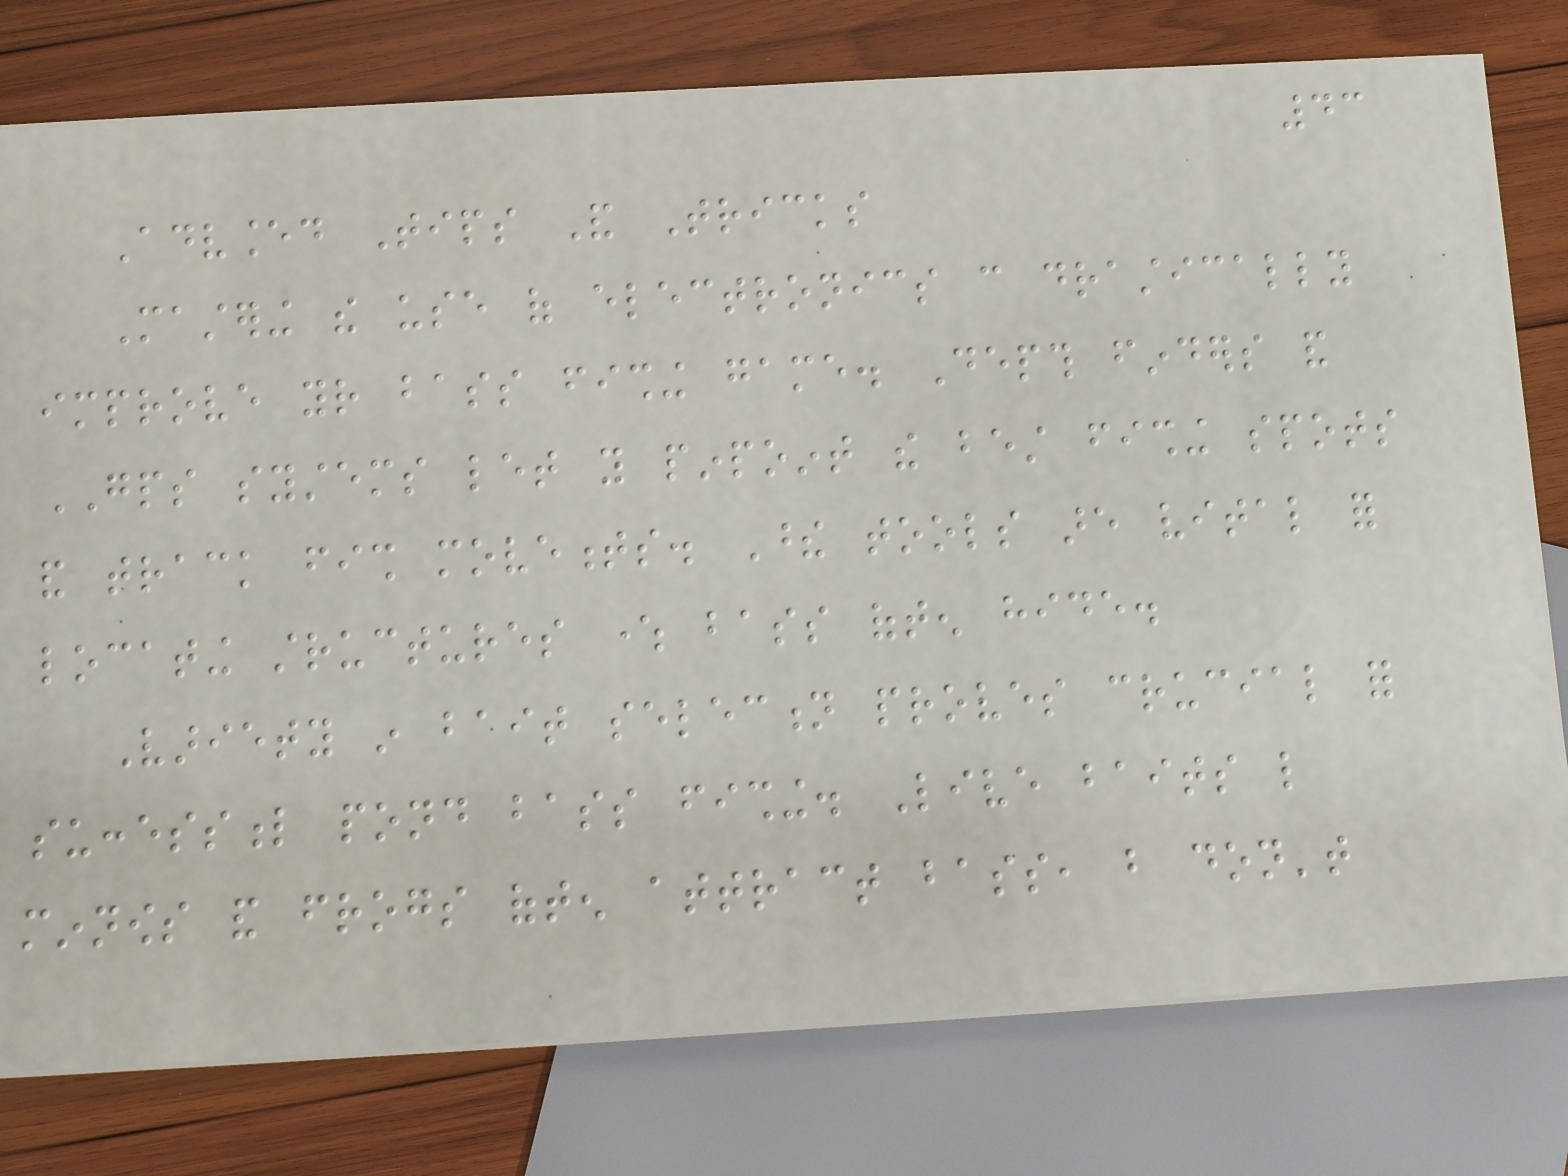43
Advanced Tips And Tricks
Mastering the use of electronics can drastically
improve your bass fishing game. Depth finders and
GPS systems let you pinpoint the best fishing spots
and track fish movements. These tools are vital for
locating structures where bass often hide.
Variety in bait selection proves crucial for
successful pond bass fishing. Live baits like
minnows and frogs often attract bass, but don't
